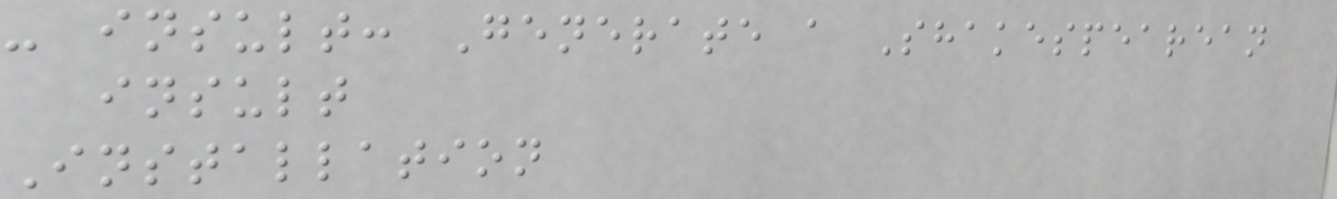- insult: Generate a Shakespearean
insult
Installation
